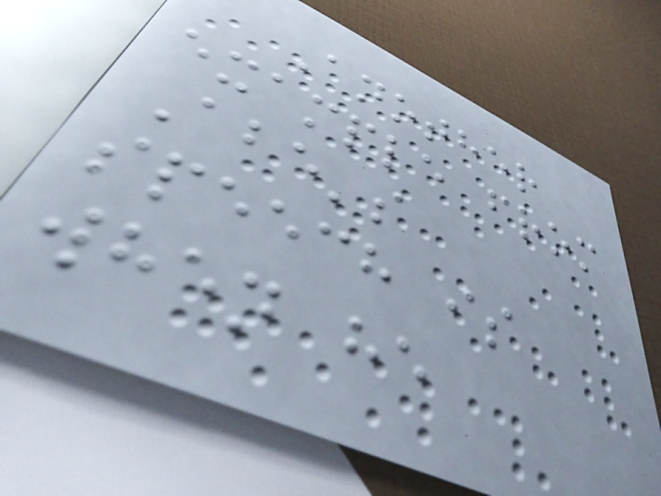Another
example from
Abe's
speech is
when he
